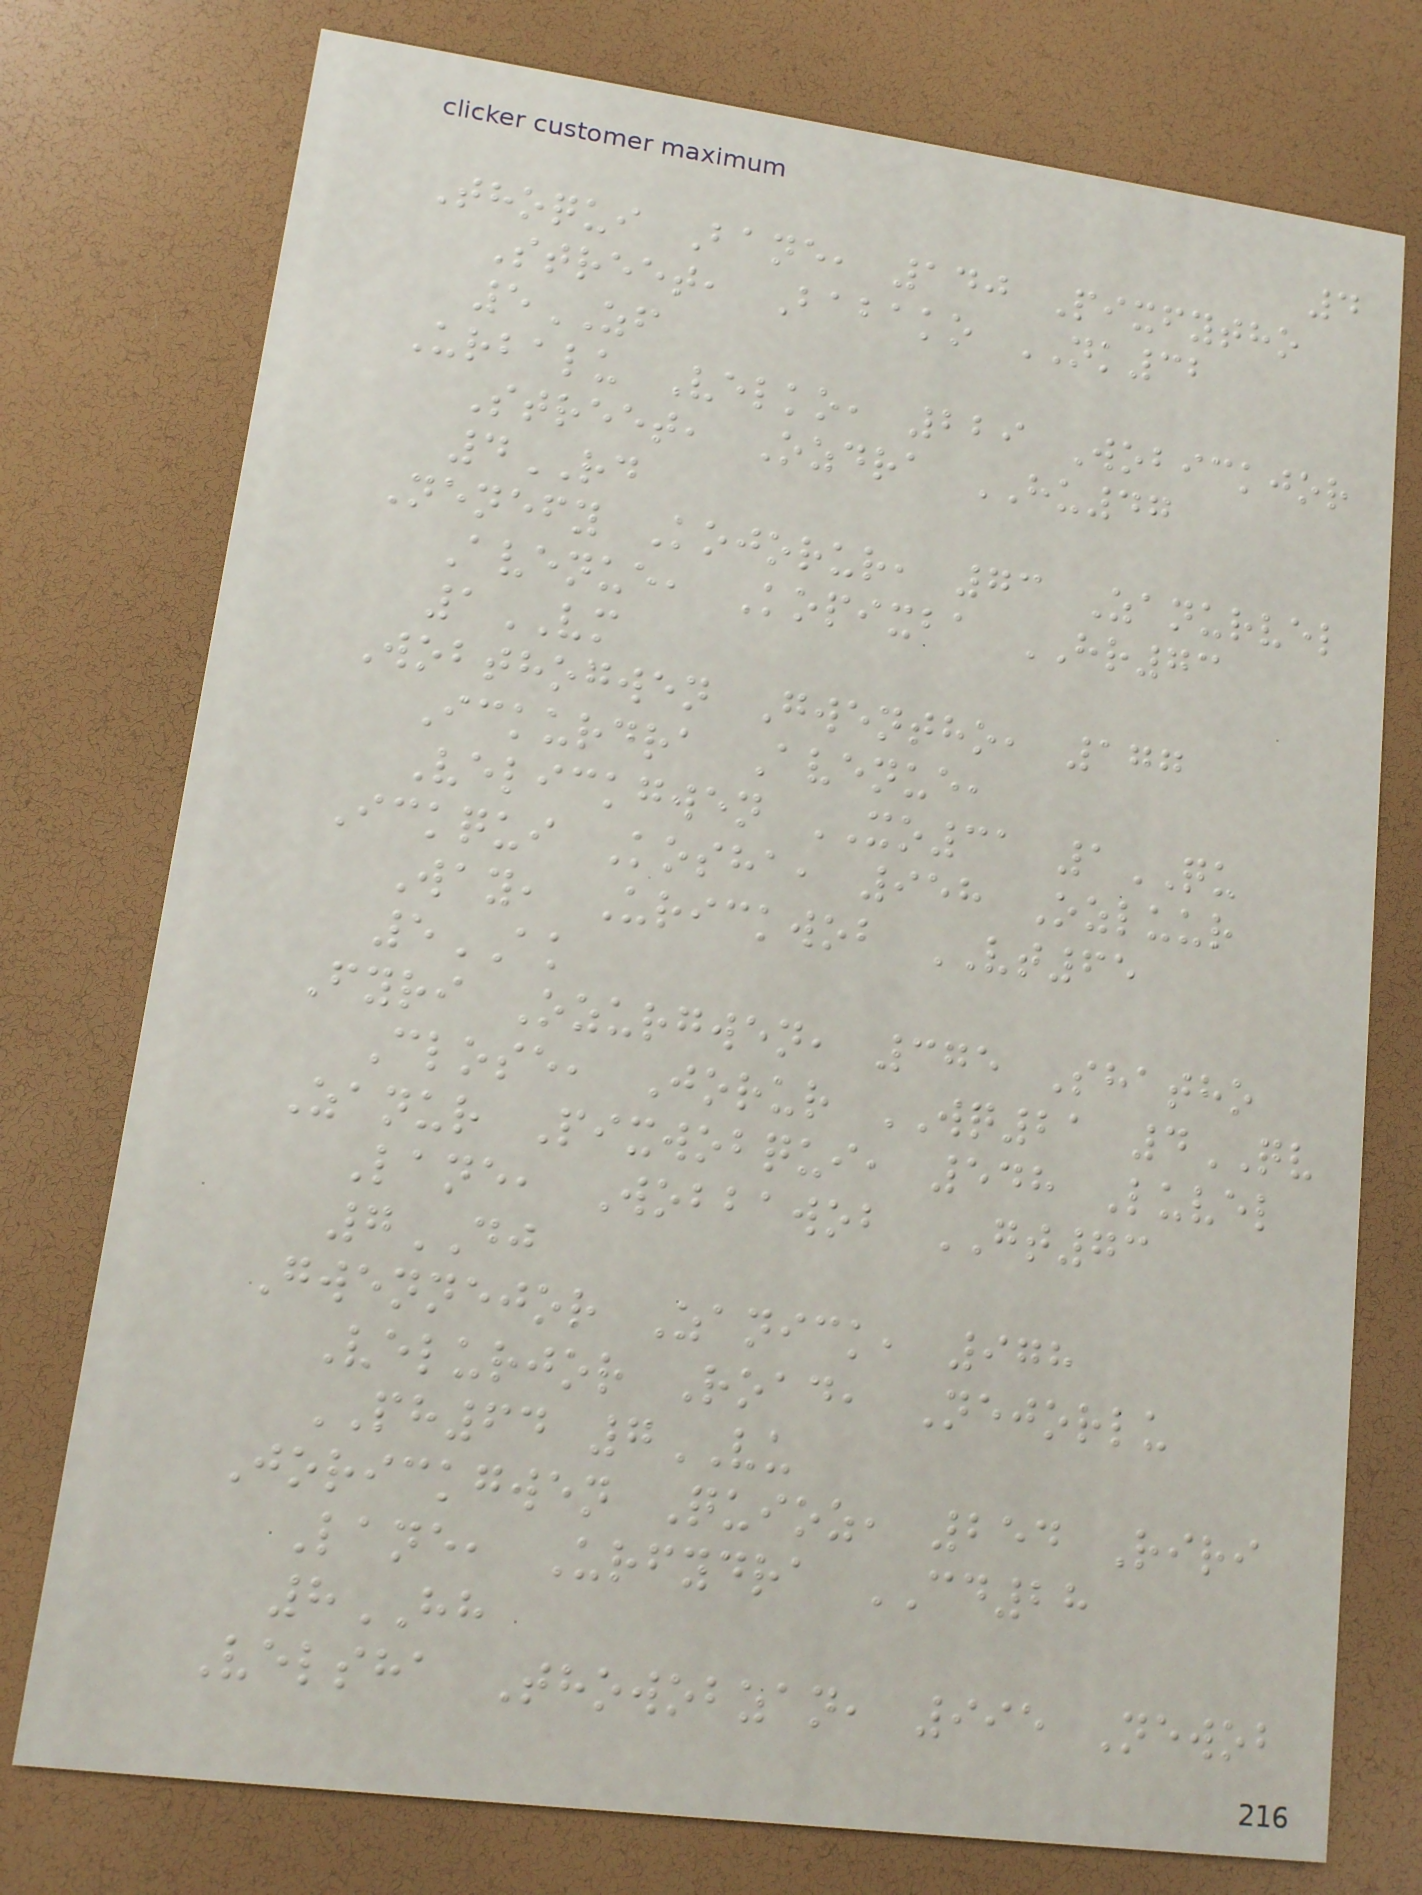4
Thoqui Bane, 140 Pixfytho
Street, Babako NK32
5ZF
Urbalu Velko, 229 Wobickjor
Street, Ozdra HU47
4RD
Nenefy Kojorur, 73 Zanurvel
Avenue, Kopixba HR73
1VM
Wobthogwen Gwentho, 177
Ickurdra Avenue,
Velickgwen XO31 1QU
Ickqui Kosha, 958 Ozluur
Way, Urickwob VT65
5AK
Fyri Ozurgwen, 375 Shatho
Close, Jorur WQ21 4QV
Zanur Pixwobqui, 548 Luvel
Lane, Wobbawob GT73
7DJ
Gwennejor Zanick, 978
Velurjor Road, Nejorlu
PH64 7VU
Jorickgwen Quioz, 254 Riri
Lane, Urfydra CD28
8HH
Velsha Thowobzan, 995 Newob
